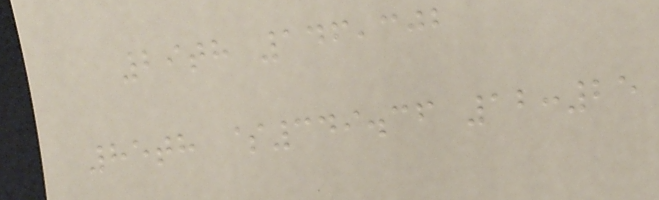29th 146,302
85th $349.36 12:25
